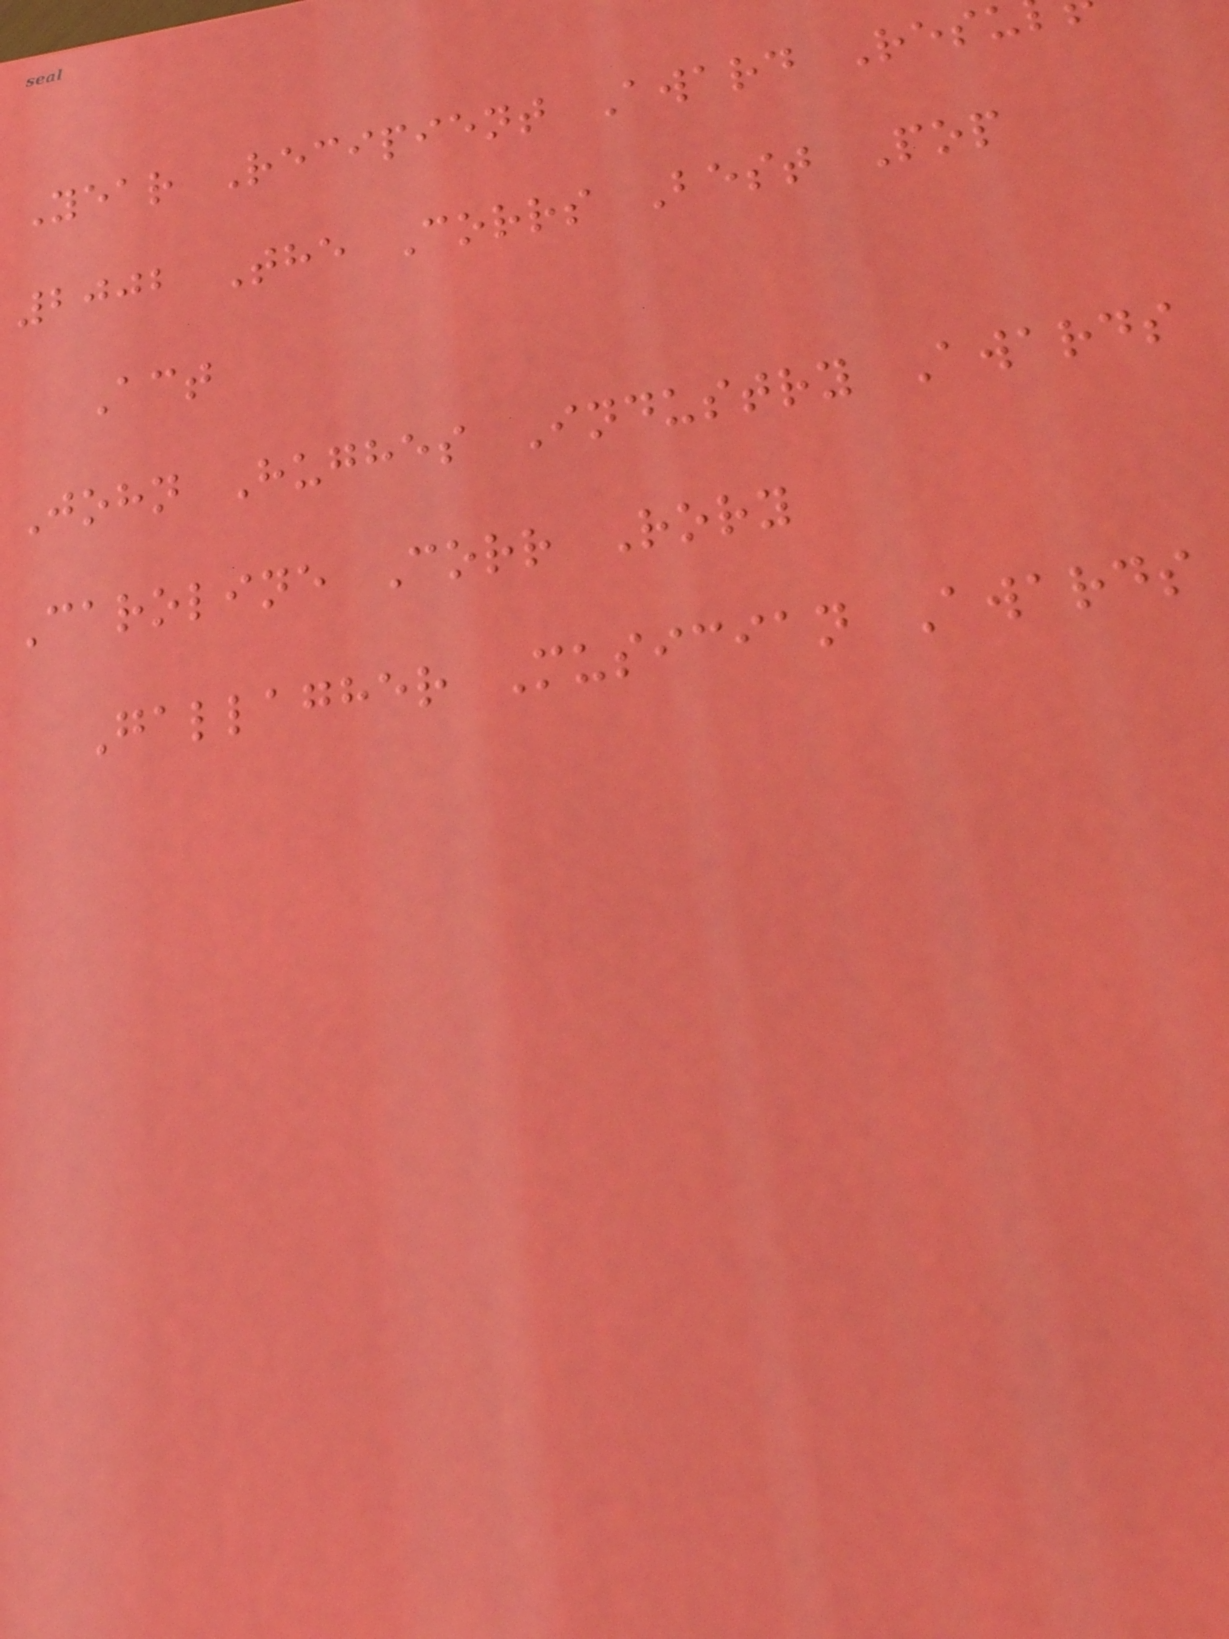Year Recipient Award Resu
2002 The Corrs Best Pop
Act
John Hughes Industry Awards
Caroline Corr Rory
Gallagher Musician Awards
